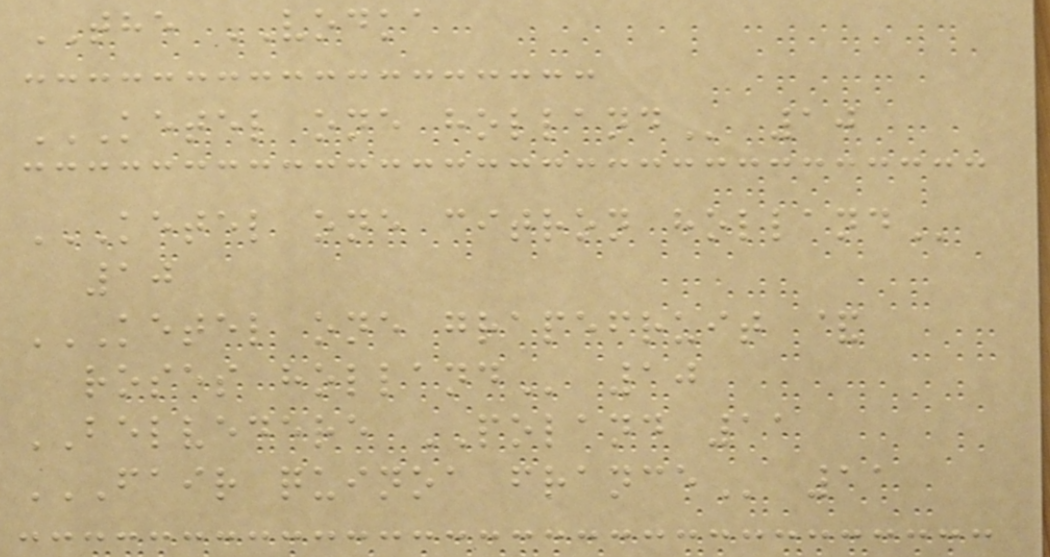THE VODKA
KETEL ONE HOLLAND 10
KETEL ONE CITRON HOLLAND
10
KETEL ONE GRAPEFRUIT &
ROSES HOLLAND 10
BELVEDERE POLAND 11
FAIR QUINOA FRANCE 11
